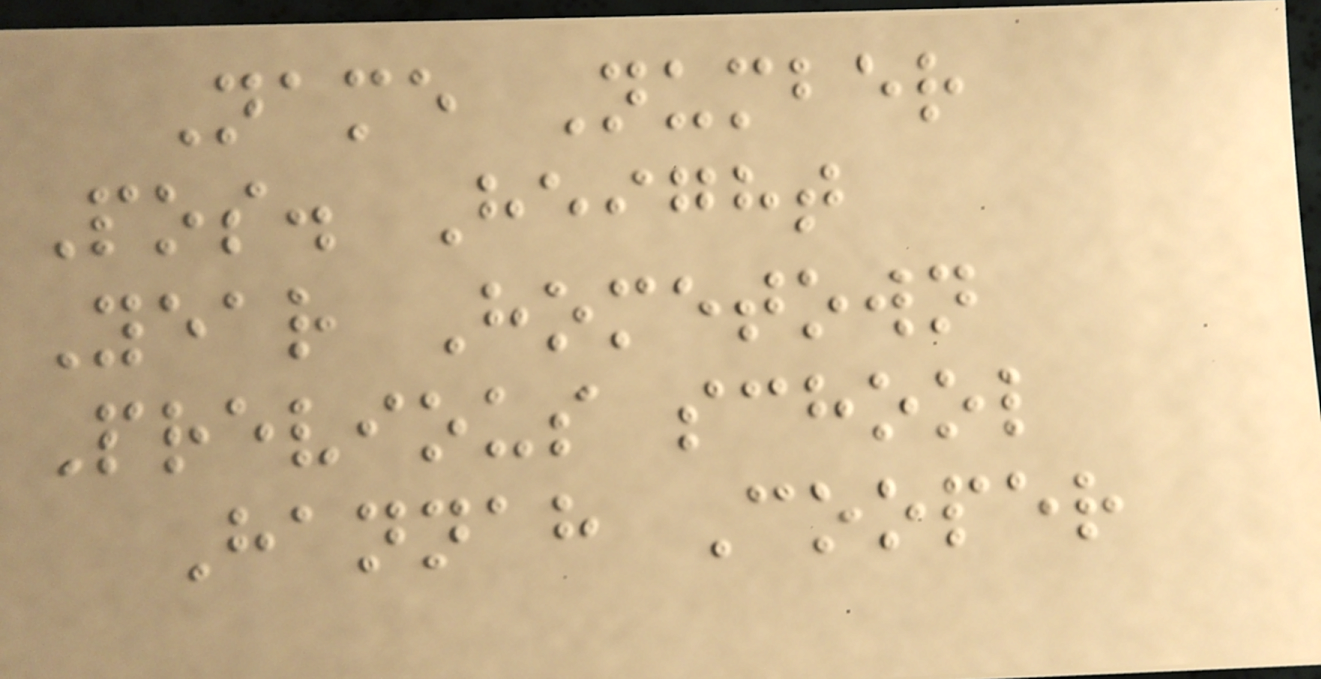Name Number
Pos. Height
Year Hometown
Previous school
Hannah Cooper
